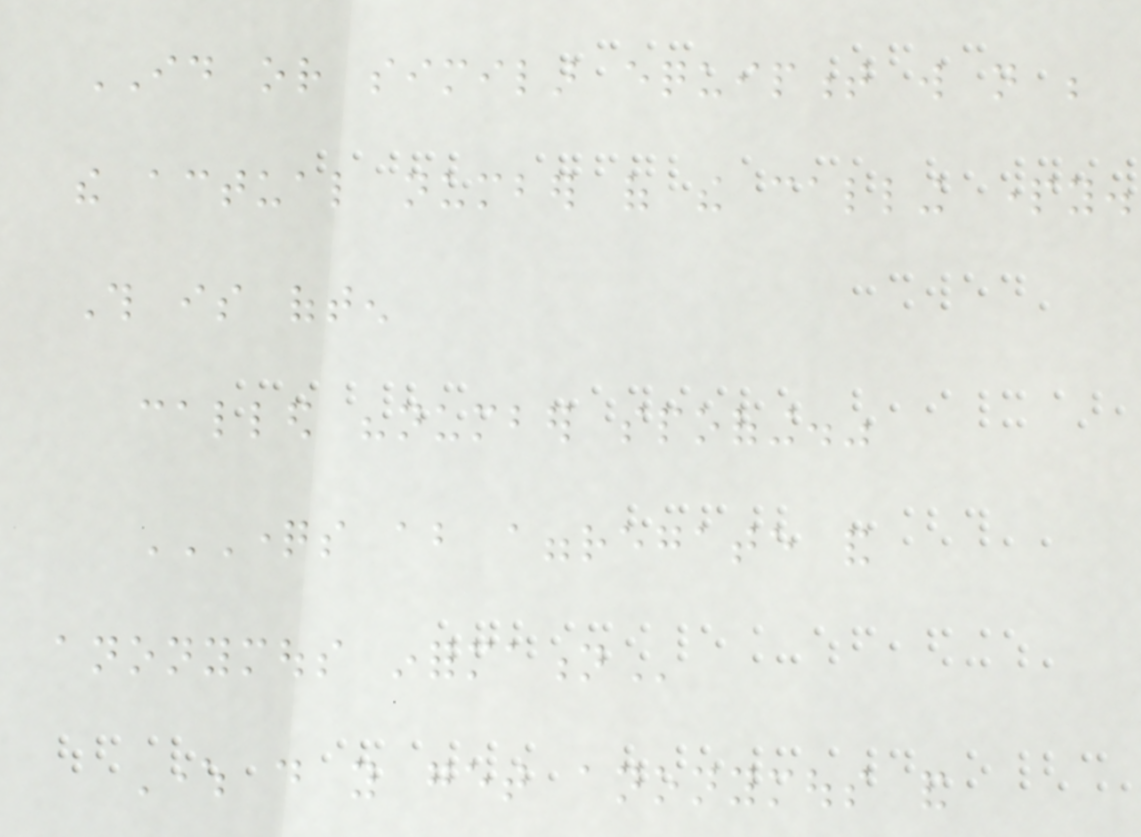ID or similar equipment will not be
the actual number of the calling party.
This is often
called "number spoofing."
QUESTIONS ABOUT AGGREGATE AND
ANONYMOUS INFORMATION
Where do you get anonymous and
